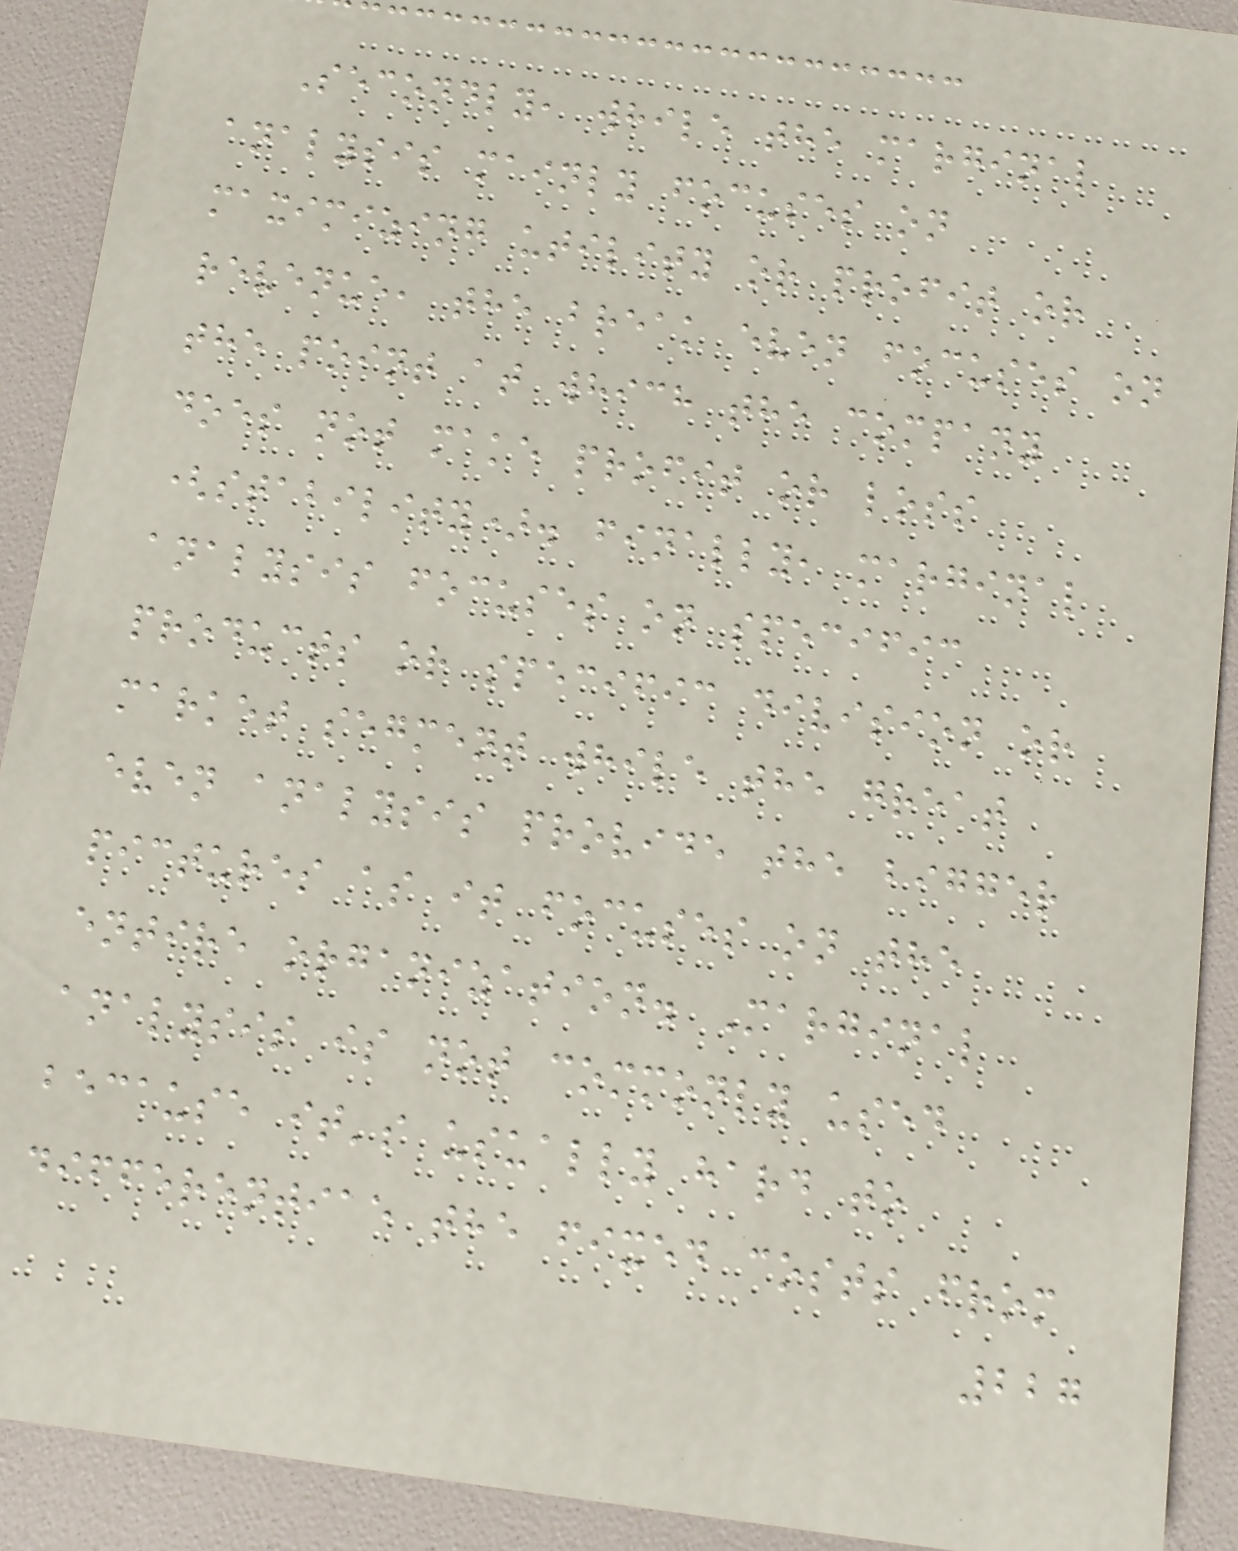Secondly, while the marginal
analysis mainly focuses on
maximizing utility or profit or
revenue, the break even focuses on
the point at which the company
does not make profit or loss
(stability). finally, marginal
analysis focuses on specific
products or specific division or
market segment while the great
even analysis provide the bigger
pictures as it focuses on the
entire organization. Marginal
analysis is not commonly used
because it's usually hard to
differentiae the fixed costs from
227
